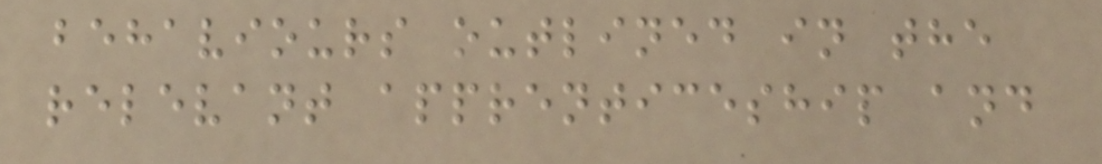behaviours outlined in the
relevant apprenticeship and
